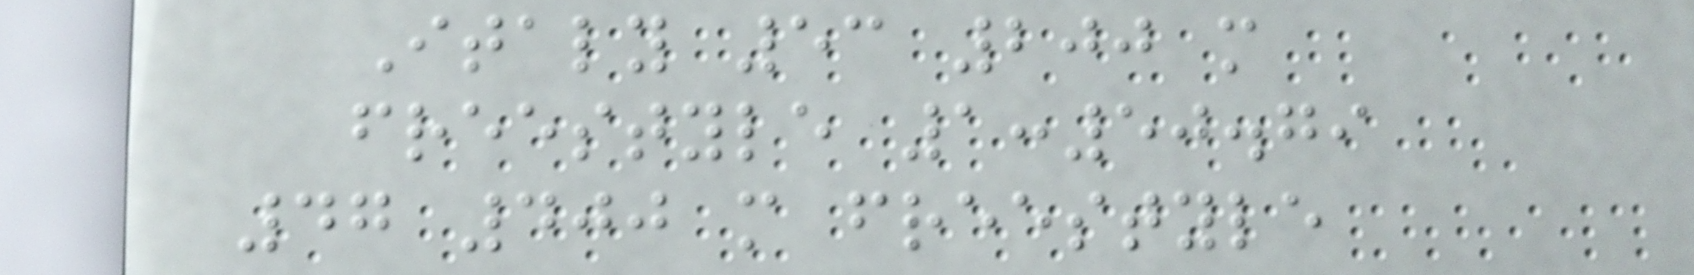Italy 53 200 m
freestyle 1:50.79
47 400 m freestyle
